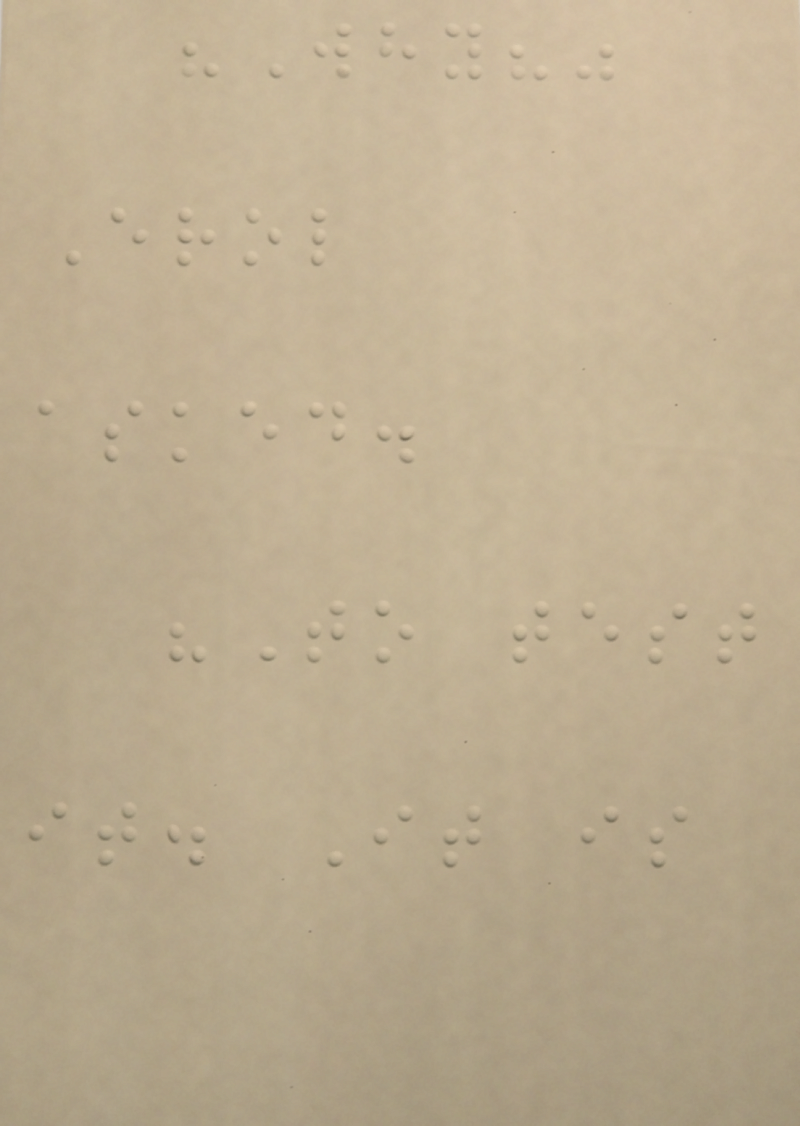"Why?"
Erol
asked.
"To test
it. It is
